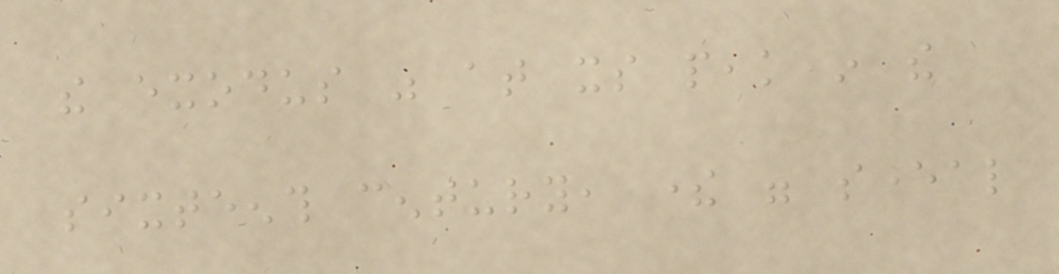the exodus was at its peak in the
sixteenth century, there were several
